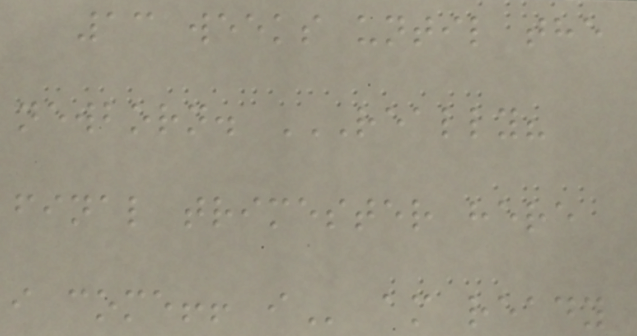13 weeks until the
newborn. REALLY?
FINAL TRIMESTER HERE
I COME!! I am ready
